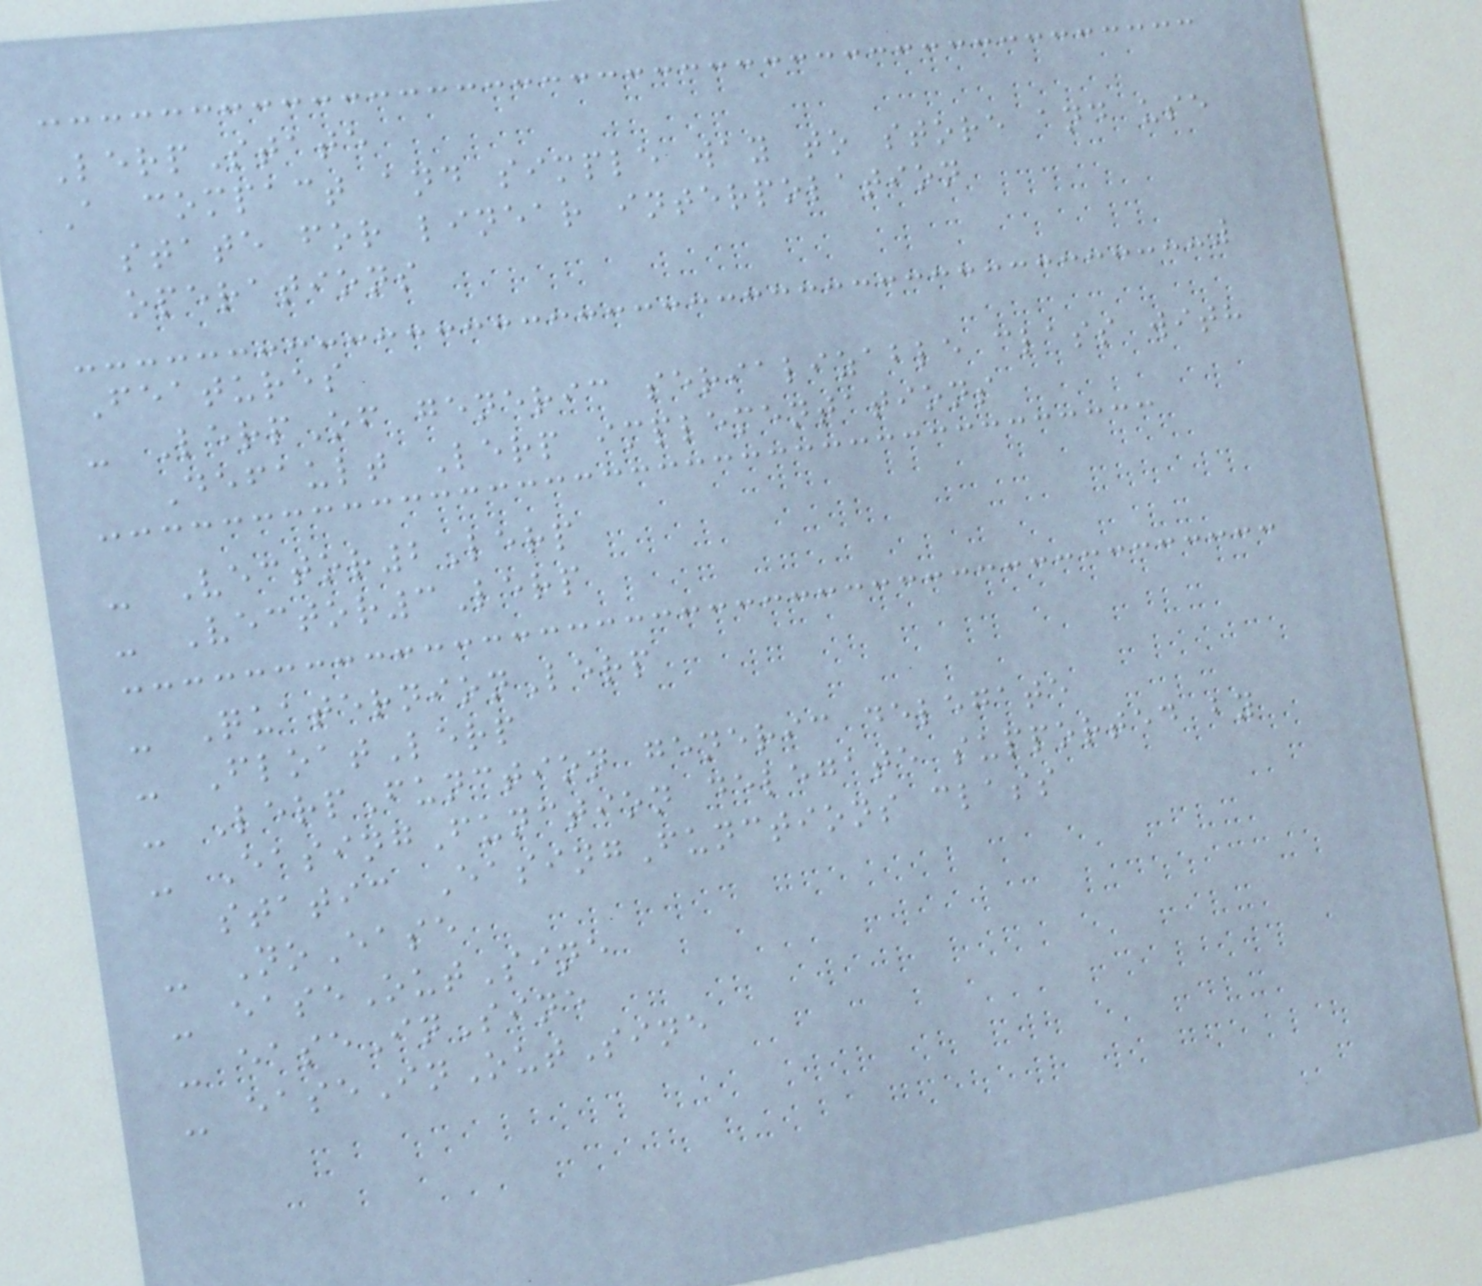LerpState
A compact and simple way to store and use
state for linear interpolation
operations
Features
- LerpOf generic serializable class with
Default Lerp implementations
- Vector2Lerp
- Vector3Lerp
- QuaternionLerp
- FloatLerp
- LerpFunction generic delegate
- EasingFunction delegate supported by
static EasingFunctions class
- NoEase
- easeOutSine
- easeInSine
- easeInOutSine
